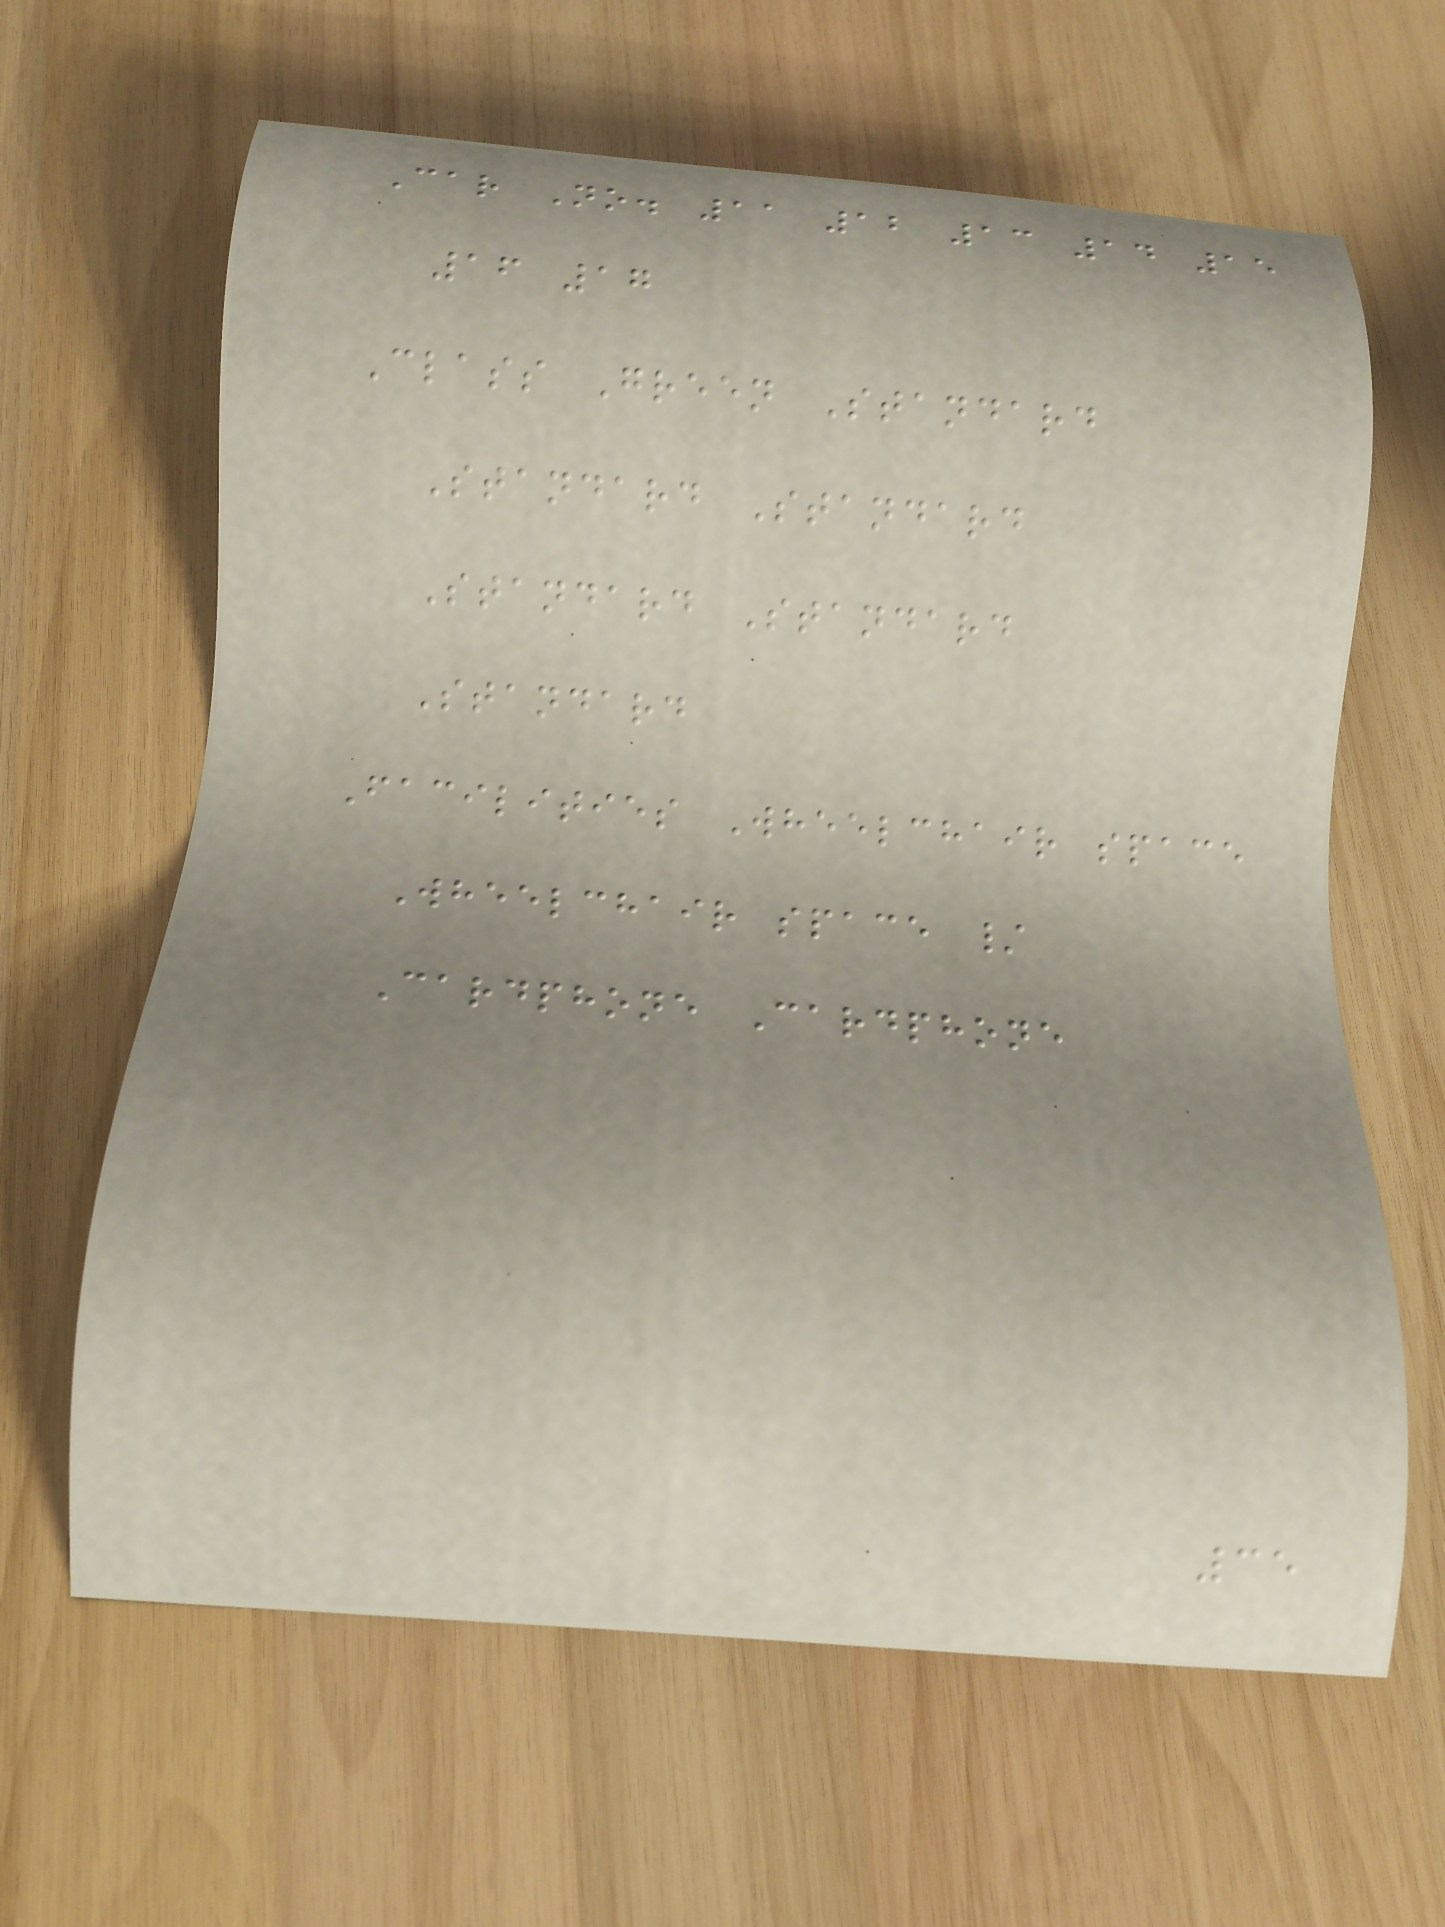Car No. 11 12 13 14 15
16 17
Class Green Standard
Standard Standard
Standard Standard
Standard
Facilities Wheelchair space
Wheelchair space /
Cardphone Cardphone
35
